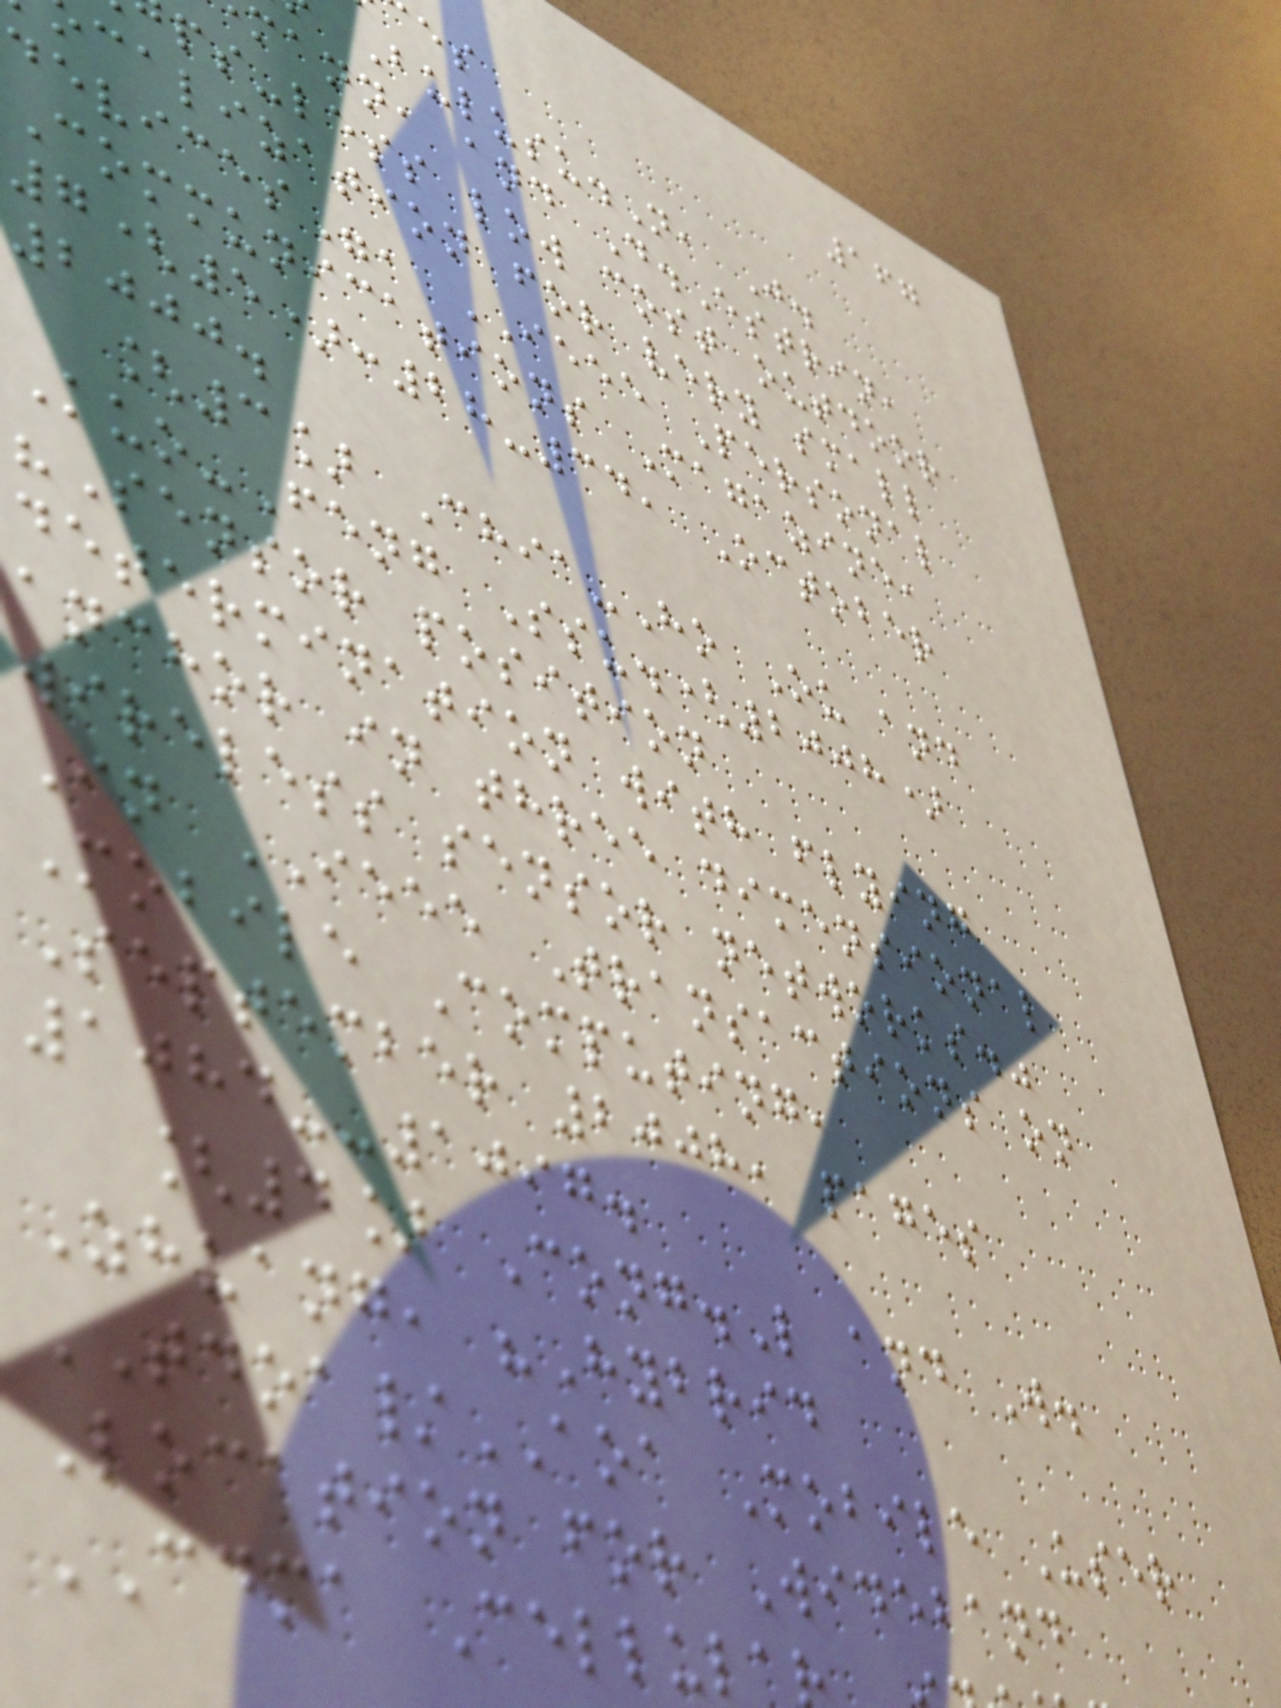167
Bulusu.N, J.
mann, and D.Estrin,
ps-less low cost outdoor
calization for very small
devices", IEEE Personal
Communications Magazine,
7(5):28-34, October
2000.
[3] Chia-Ho Ou and
Kuo-Feng Ssu.(2008)
"Sensor position
determination with flying
anchor in three dimensional
wireless sensor networks."
In IEEE Transactions on
Mobile Computing,
September 2008, pages
1084--1097.
[4] Cong.L and W.
Zhuang, "Hybrid
TDOA/AOA Mobile User
Location for Wideband
CDMA Cellula
